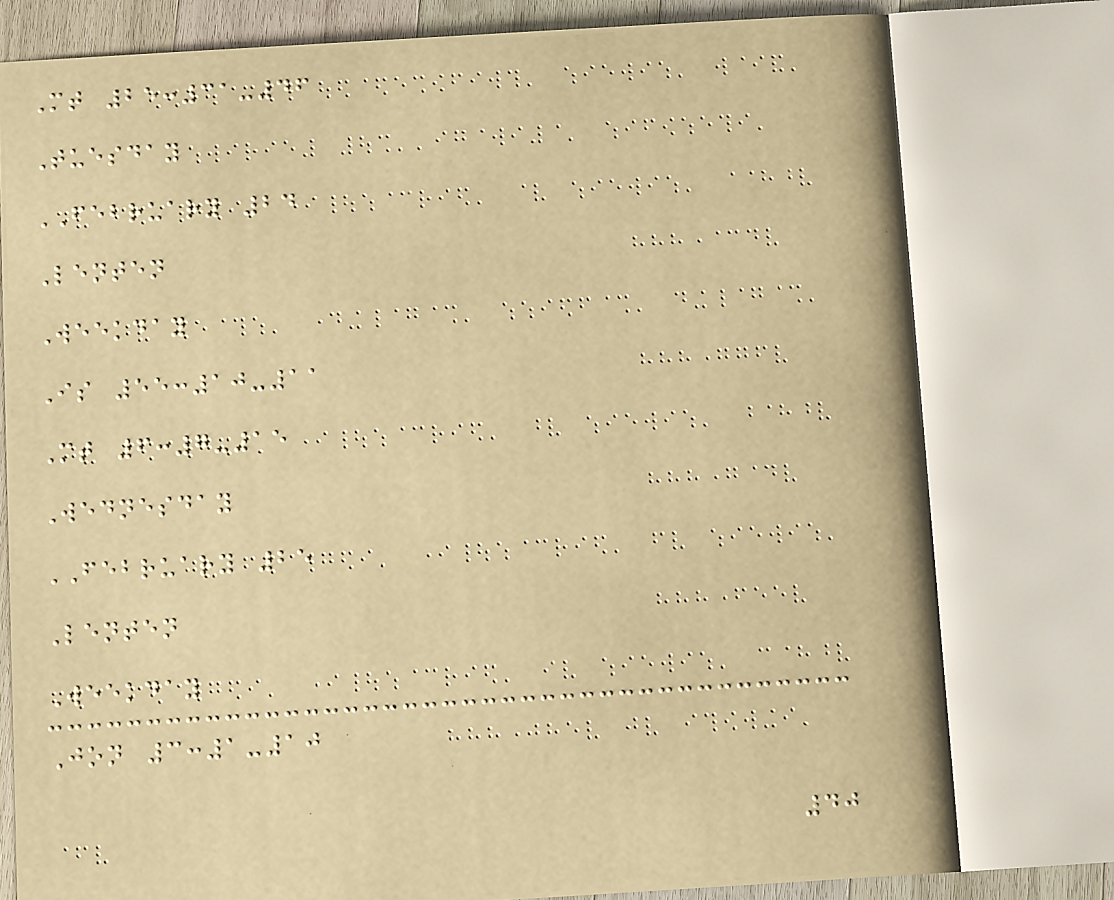Mt 25:31-46
Tuesday
FEBRUARY 24
Lenten
Weekday
Is 55:10-11
Mt 6:7-15
Wednesday
FEBRUARY 25
Lenten
Weekday
Jon 3:1-10
40
